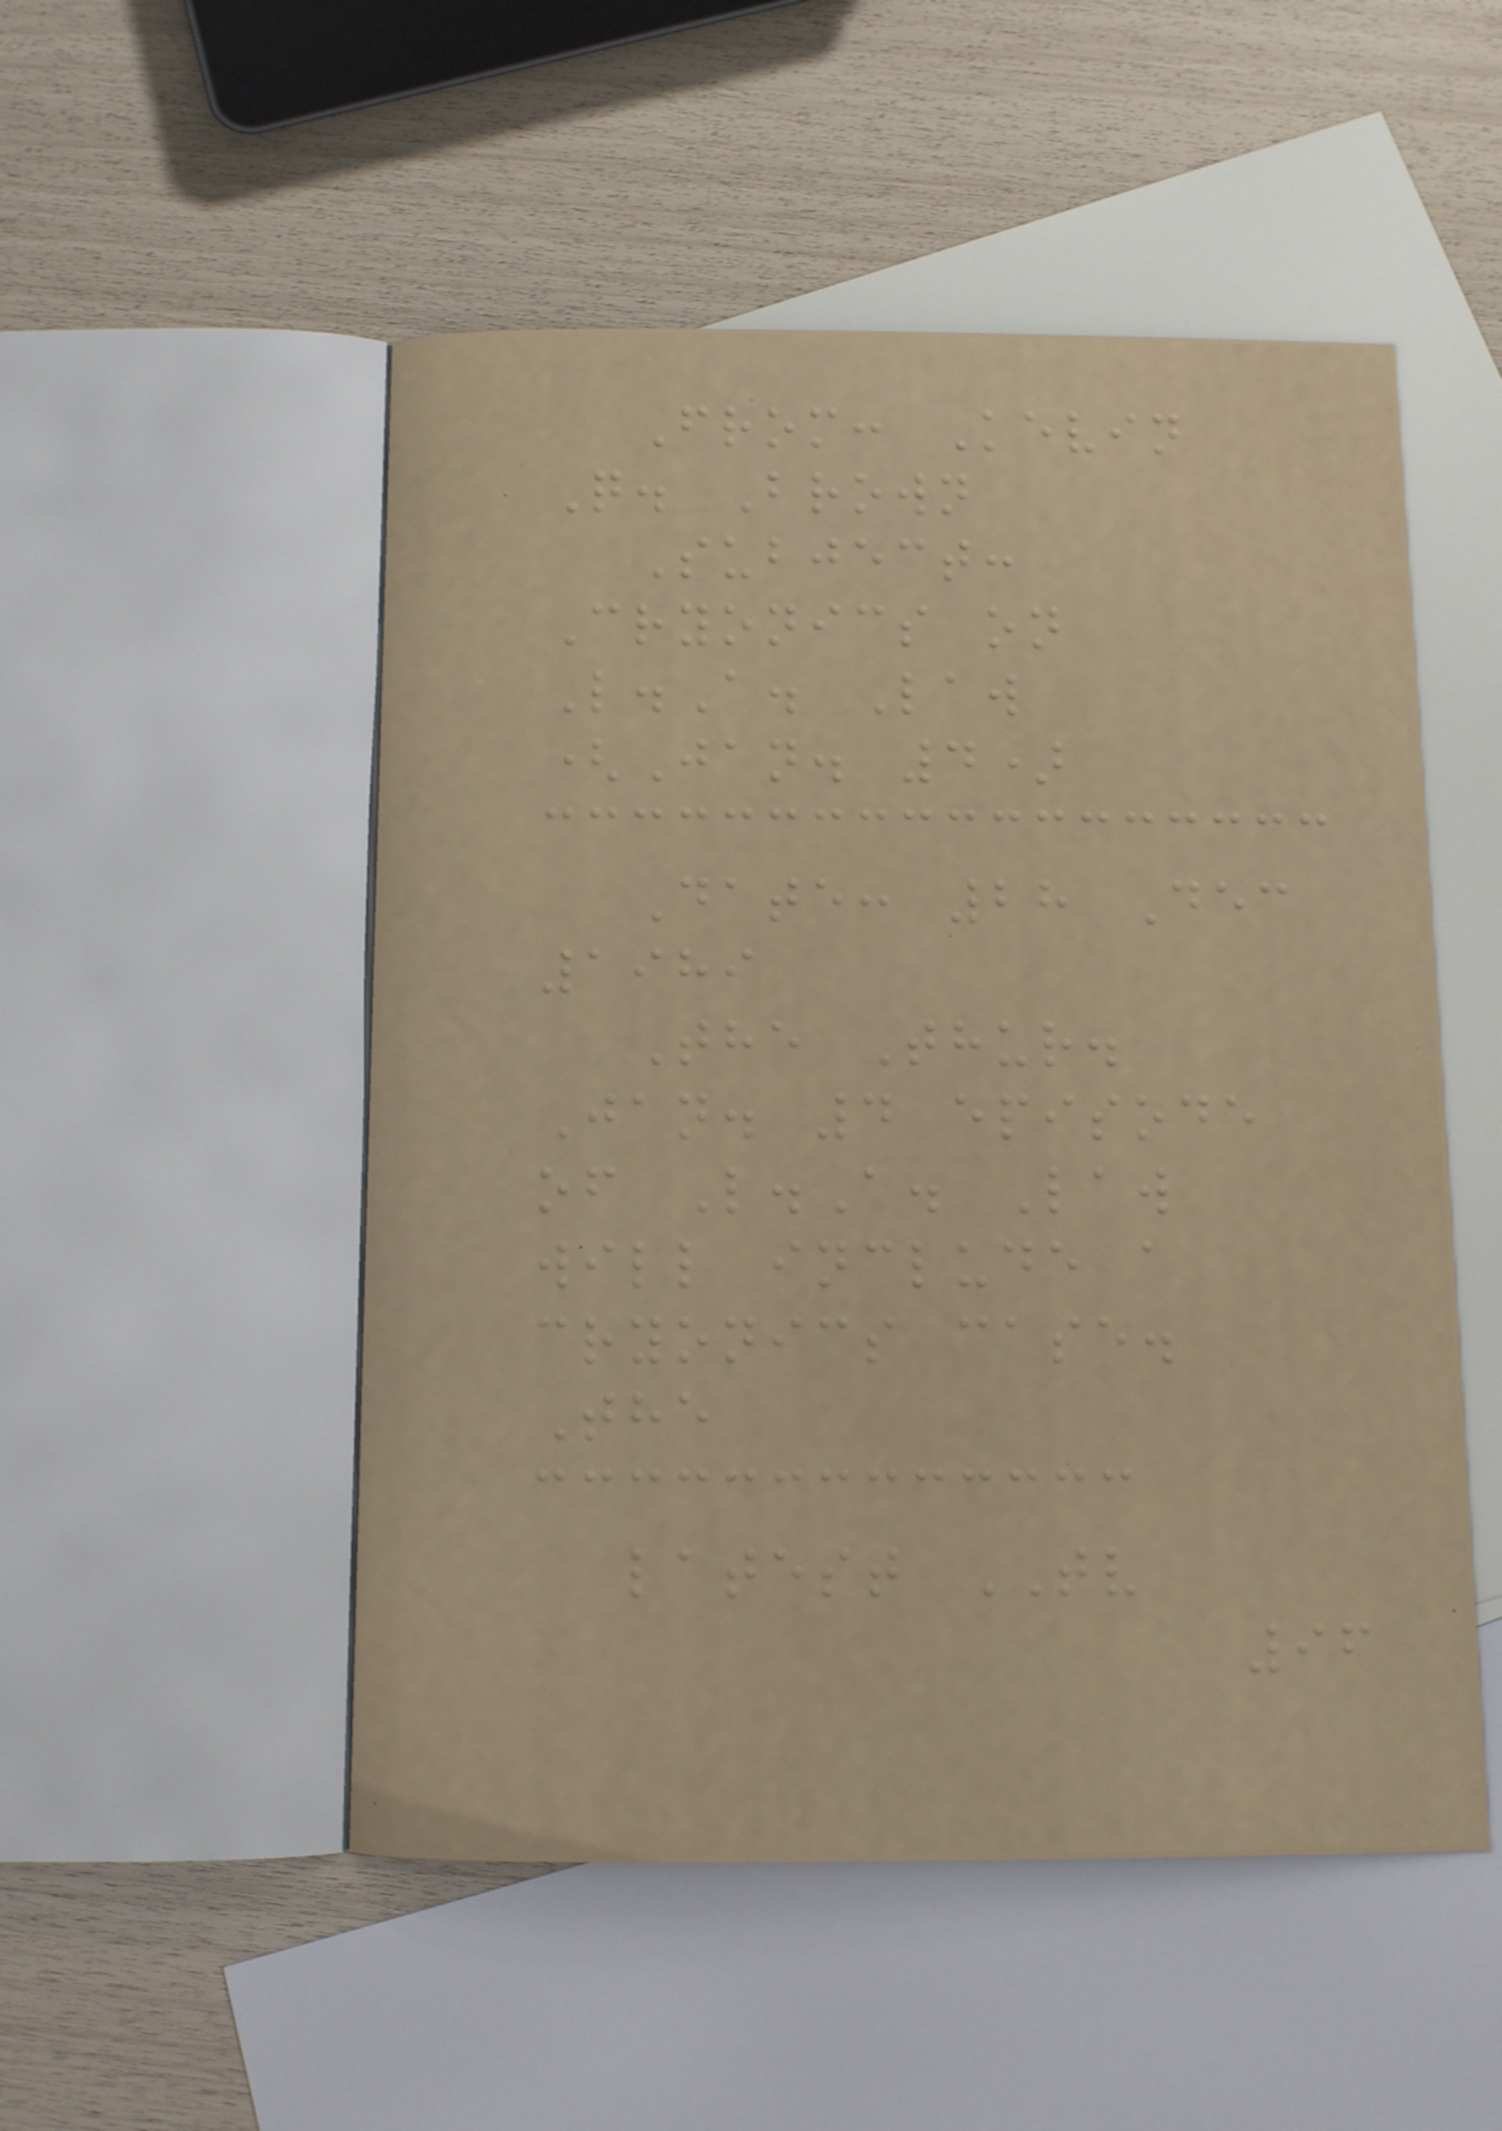From: Kevin
Q. Brown
Subject:
Cryonics on
L.A. Law
(Jan. 4)
Date: 28 Dec
1989
The Thur.
Jan. 4 episode
of L.A. Law
will include a
cryonics case.
The
latest TV
96
